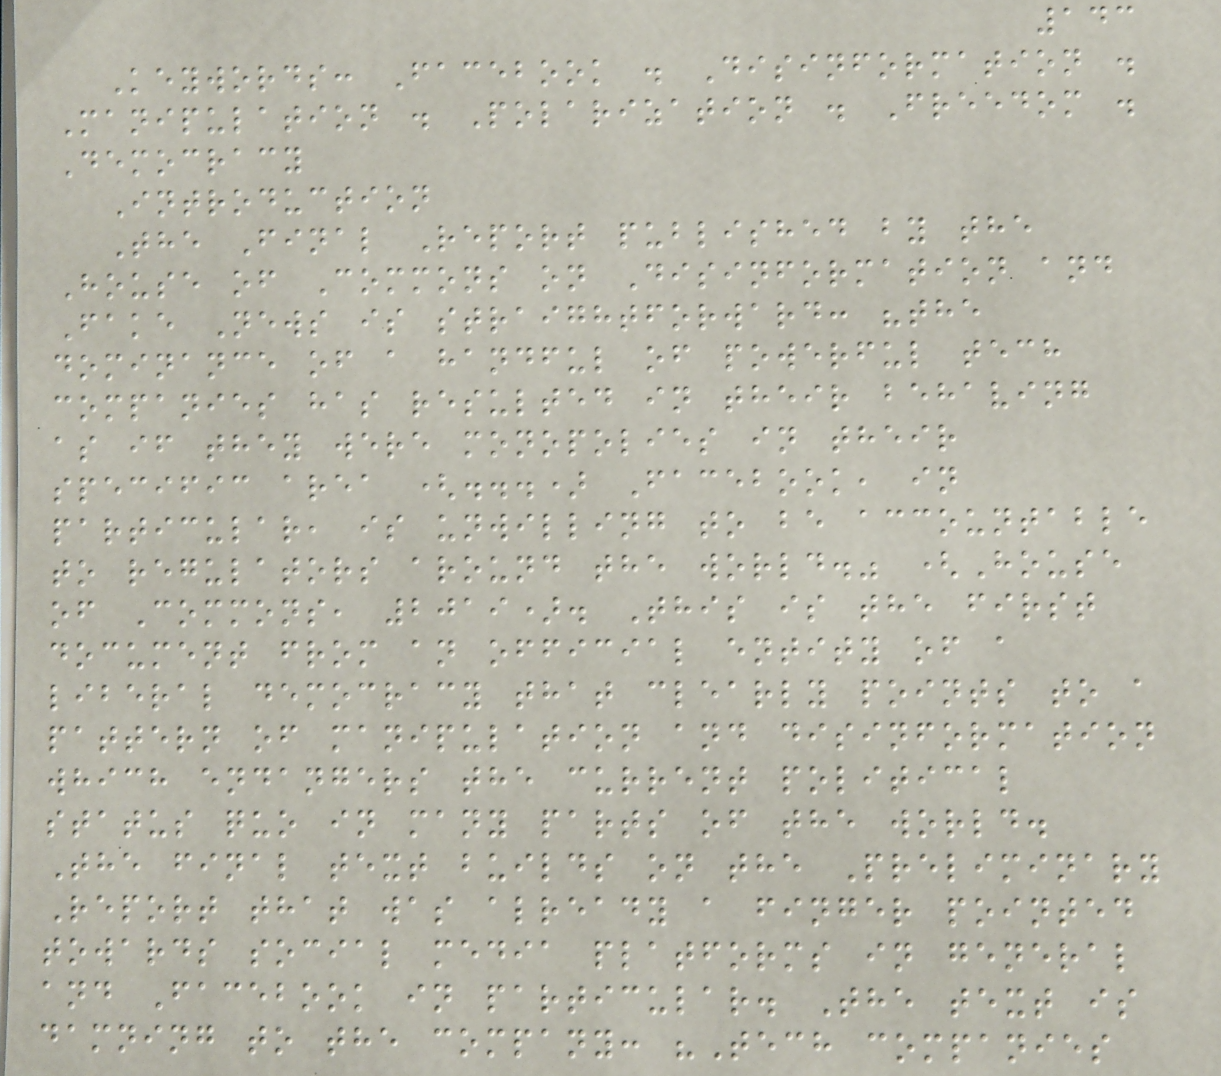143
Keywords: Facebook . Disinformation .
Manipulation . Polarization . Freedom .
Democracy
Introduction
The Final Report published by the
House of Commons on Disinformation and
Fake News is straightforward: "the
dominance of a handful of powerful tech
companies has resulted in their behaving
as if they were monopolies in their
specific area (...) Facebook, in
particular, is unwilling to be accountable
to regulators around the world." (House
of Commons, 2019). This is the first
document from an official entity of a
liberal democracy that clearly points to a
pattern of manipulation and disinformation
which endangers the current political
status quo in many parts of the world.
The final text builds on the Preliminary
Report that was already a finger pointed
towards social media platforms in general
and Facebook in particular. The text is
damning to the company: "Tech companies
